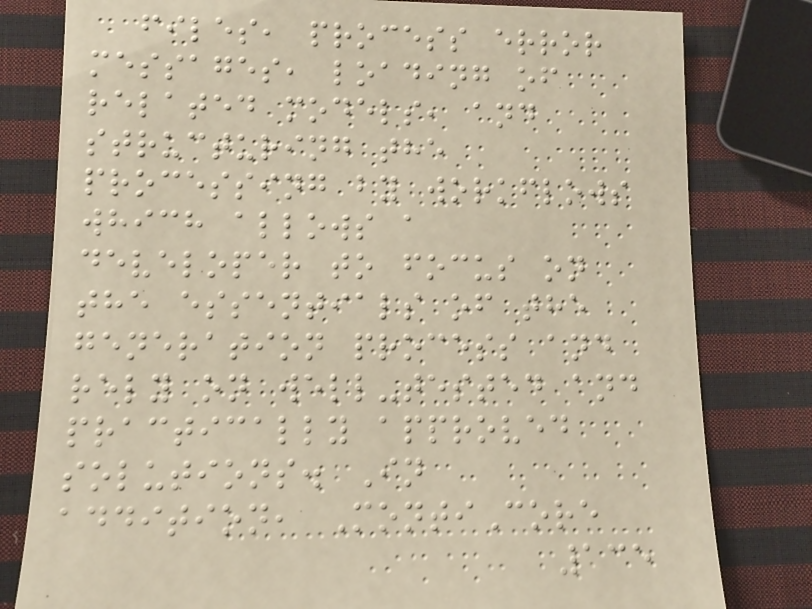files, process error
messages, loading of
related models, and
structuring the
processing by workflows
which allows a
developer to focus on
the essentials of the
generation process and
rely on well-tested and
practically approved
solutions. In
addition, MontiCore
135
